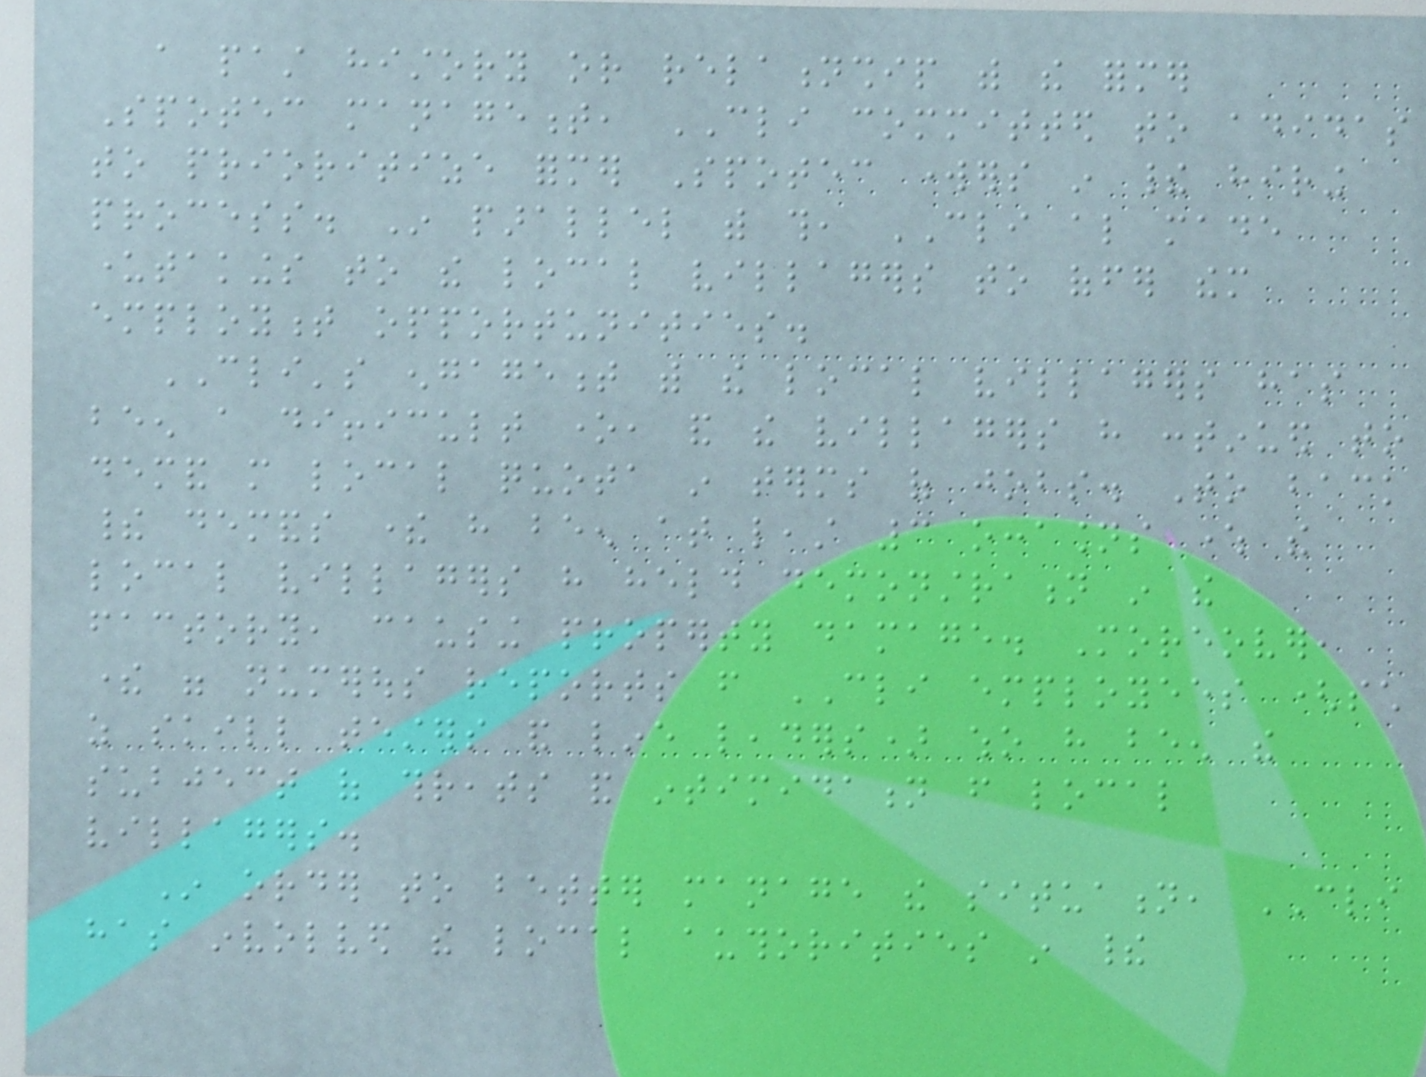a past history or relationship with the former
Spotec management, CLI committed to adidas
to prioritize former Spotec workers in their hiring
process. In parallel with this, CLI also made
undertakings to the local villagers to offer them
employment opportunities.
CLI's engagement with the local villagers has
been a difficult one, and the villagers have continued to
demand more local quota in terms of jobs. To back
their demands there have been at least 3 occasions where the
local villagers have held demonstration in the
factory, causing property damage. Moreover,
there were numerous reports from CLI employees (such
as skill testers and line leaders) who have been the
subject of threats and intimidation from local
villagers.
In order to better manage the situation, CLI
has involved the local authorities in their
